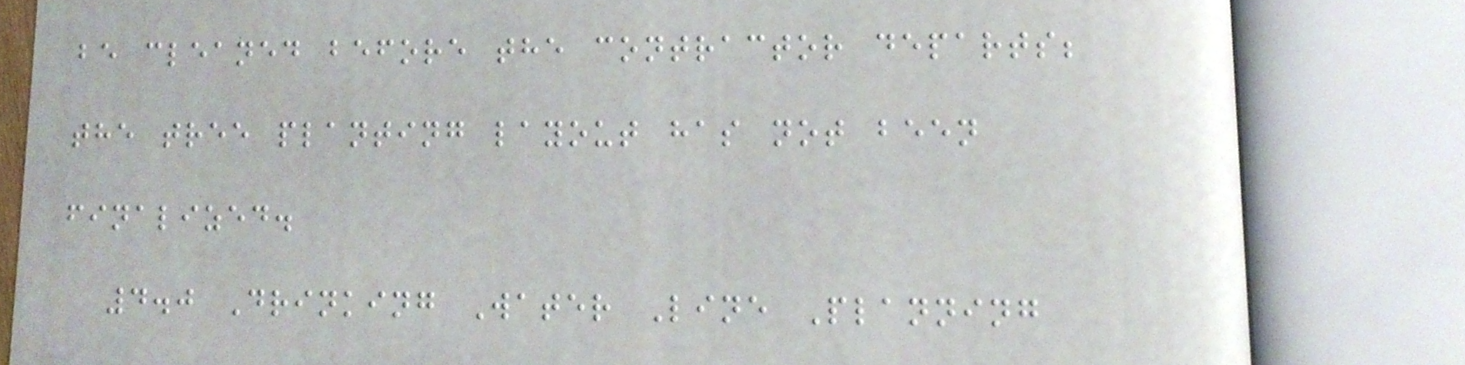be cleaned before the contractor departs;
the tree planting layout has not been
finalized.
4.0 Drinking Water Line Planning
